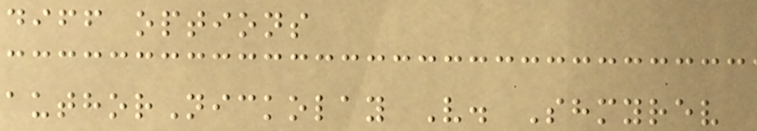diff options
authorNickolay V. Shmyrev
